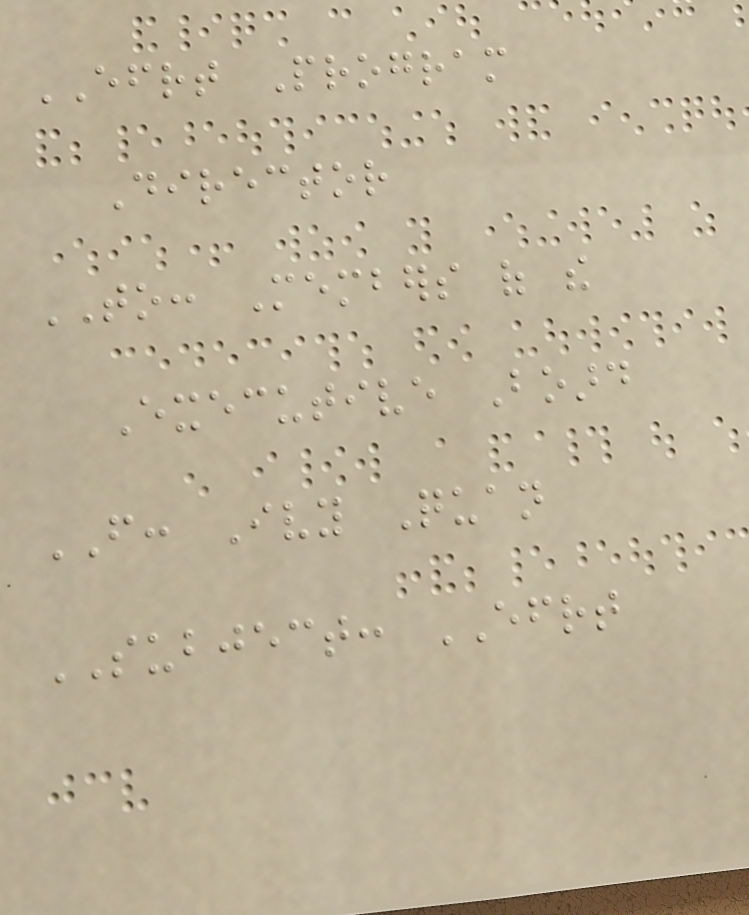EFRT Program
Director
TO: Members of the
Executive Board
FROM: Ivy Quan
SUBJECT: EFRT
